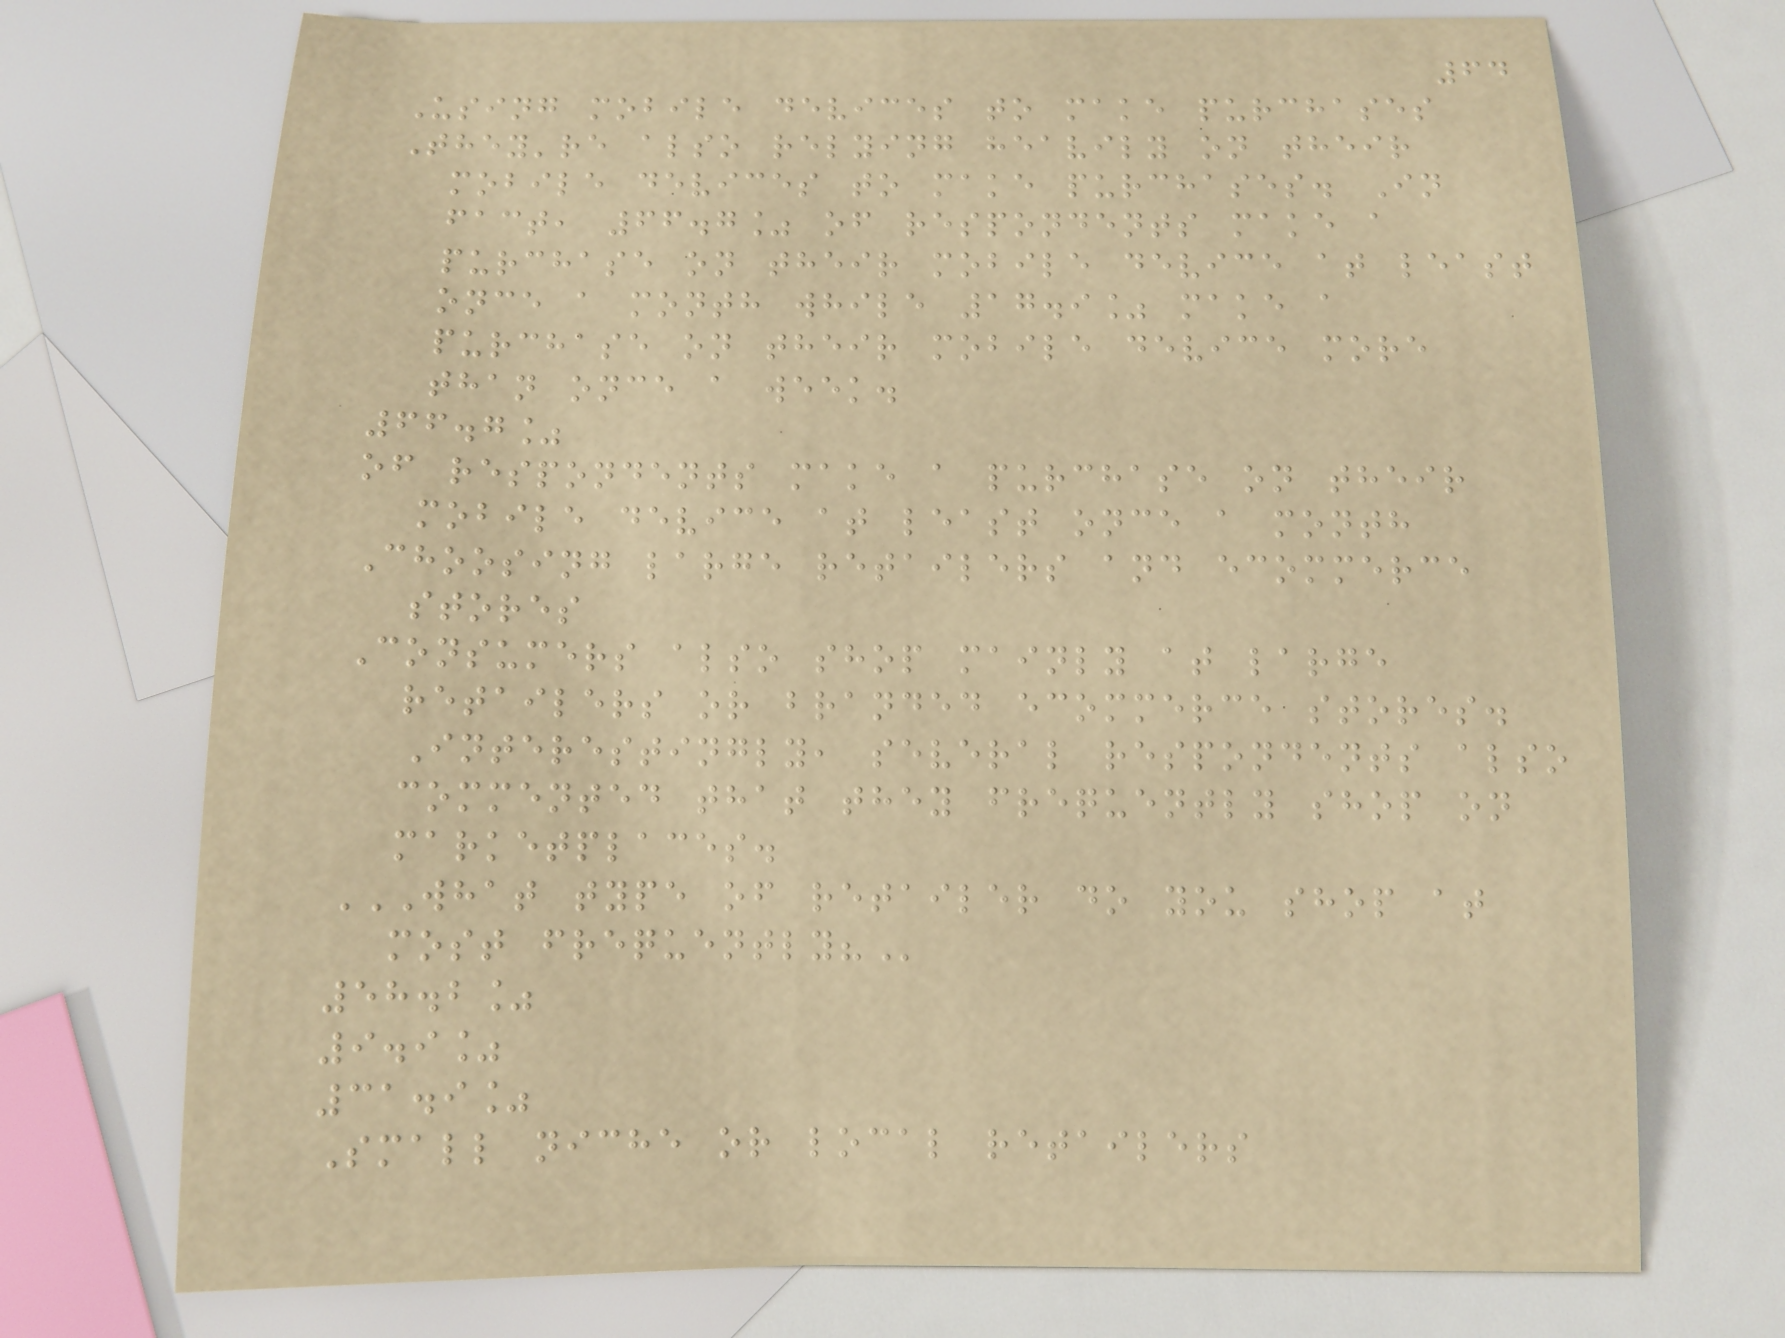64
Using mobile devices to make purchases
They're also relying heavily on their
mobile devices to make purchases. In
fact, 66.7% of respondents make a
purchase on their mobile device at least
once a month while 17.9% make a
purchase on their mobile device more
than once a week.
66.7%
of respondents make a purchase on their
mobile device at least once a month
Choosing large retailers and ecommerce
stores
Consumers also shop mainly at large
retailers or branded ecommerce stores.
Interestingly, several respondents also
commented that they frequently shop on
marketplaces.
WHAT TYPE OF RETAILER DO YOU SHOP AT
MOST FREQUENTLY?
58.2%
9.9%
31.9%
Small niche or local retailers
